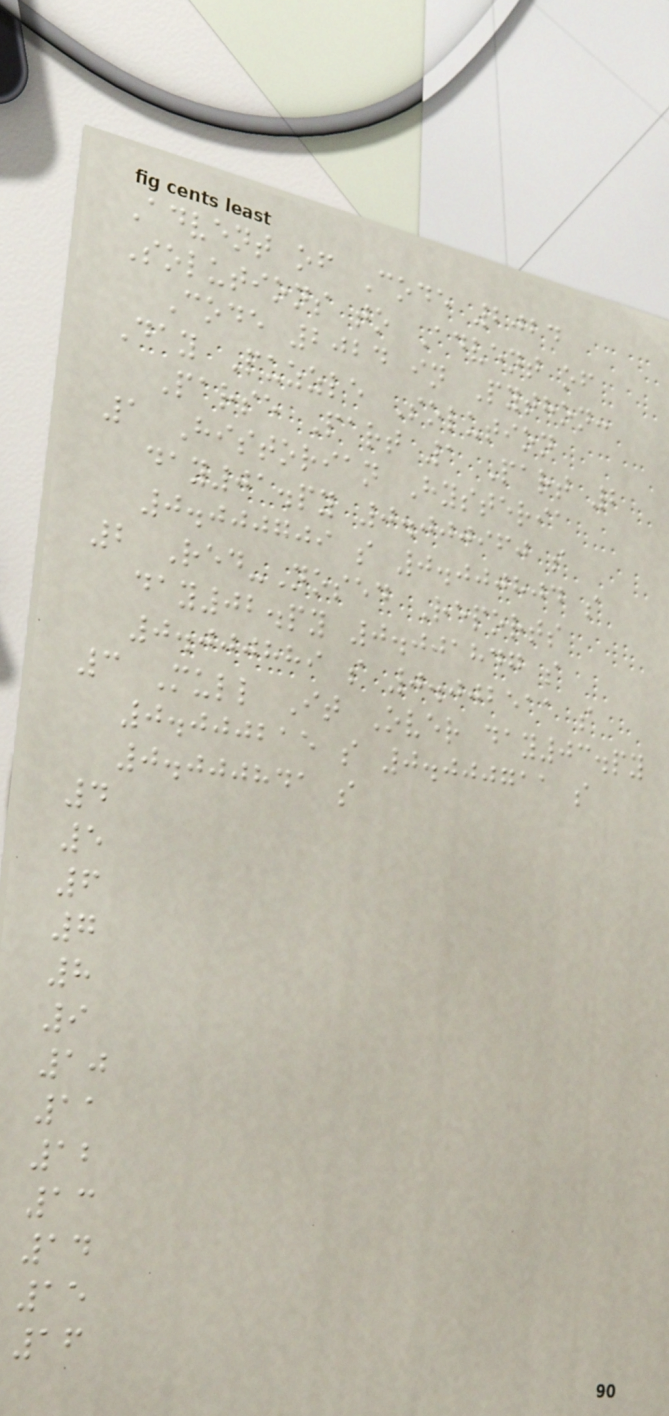Advent of Code 2024
Solutions to Advent of
Code 2024 in Python:
Day Puzzle Solution
Parse Part 1 Part 2
1 Historian Hysteria
day01.py 0.000960 s
0.000709 s 0.000804 s
2 Red-Nosed Reports
day02.py 0.001847 s
0.000889 s 0.002511 s
3 Mull It Over day03.py
0.000215 s 0.000711 s
0.000841 s
4
5
6
7
8
9
10
11
12
13
14
15
16
